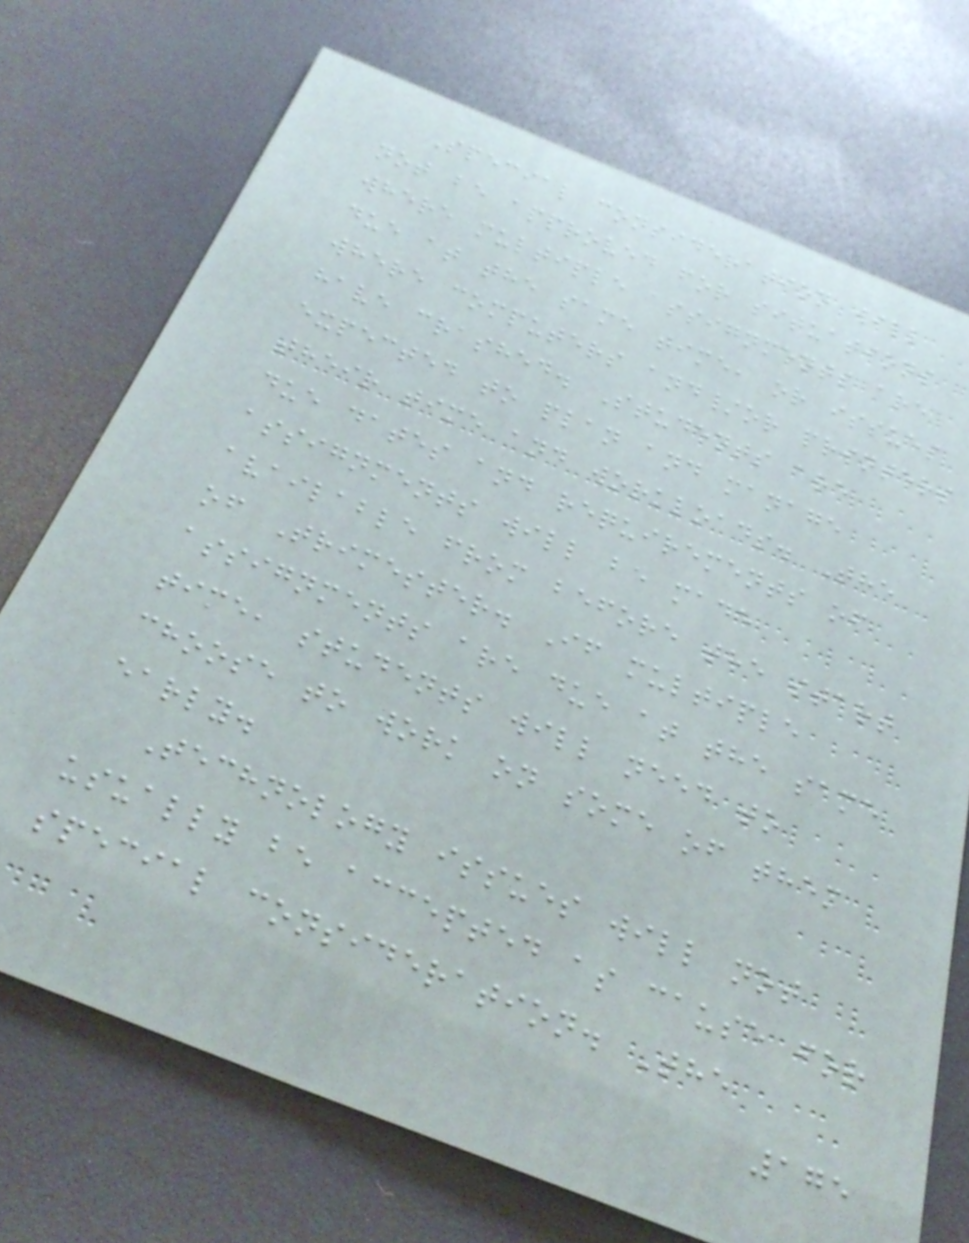Special consideration will
not be approved for situations
where multiple assignments are
due at the same time, or issues
where computers and/or printers
have crashed. Students are
expected to plan and manage
their time and workloads. The
due dates and requirements of
assignments will be made
available from before the start
of Trimester. If multiple
assignments are due at the same
time, students will need to
choose to work on some of them
early.
Technology issues will not
usually be accepted as cause for
special consideration. The
175
